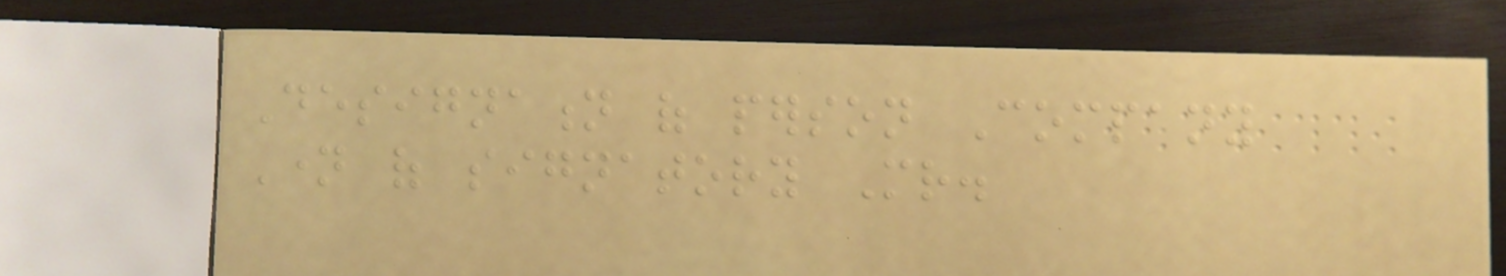Designation of person Company
Name of signatory Mr.
